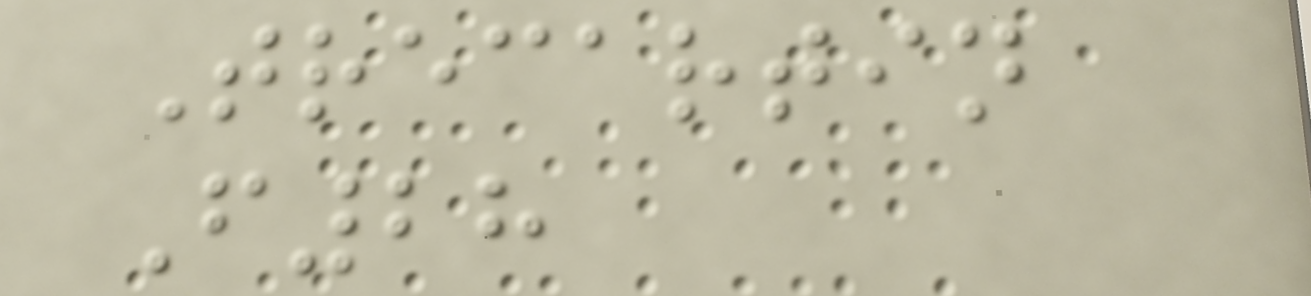Trecartin
F28
